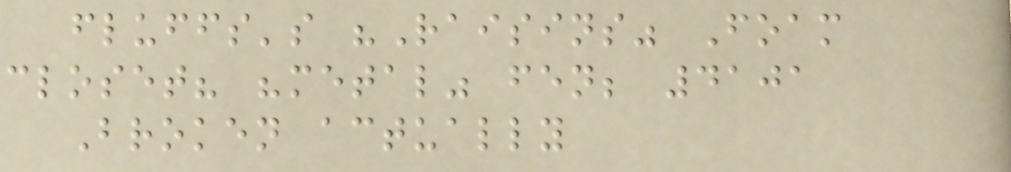fluffs's "Raisins" Foam
closet? "metal" fen; 4101
Broken actually
